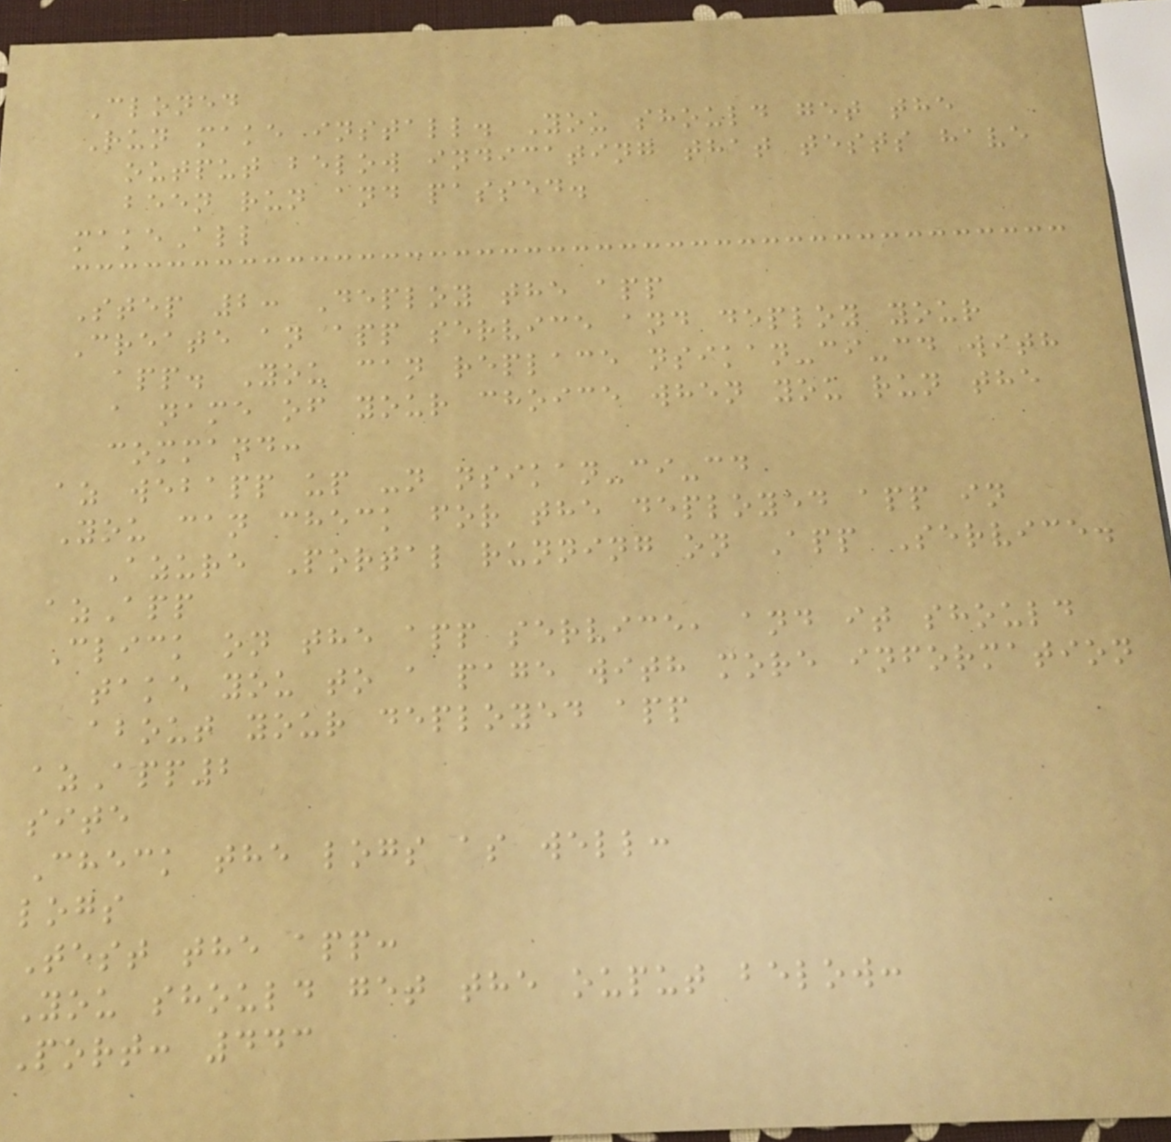Cloned
Run make install. You should get the
output below indicating that tests have
been run and passed.
makeAll
Step 2: Deploy the app
Create an app service and deploy your
app. You can replace nsikan-ci-cd with
a name of your choice when you run the
command:
az webapp up -n nsikan-ci-cd
You can check for the deployed app in
Azure Portal running on App Service.
azApp
Click on the app service, and it should
take you to a page with more information
about your deployed app
azApp2
site
Check the logs as well:
logs
Test the app:
You should get the ouput below:
Port: 443
